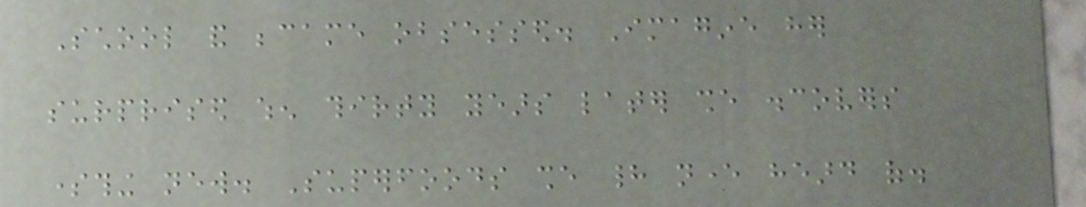School and became obsessed. Imagine her
surprised when thirty years later she discovers
something new. Superfoods she had never heard of.
